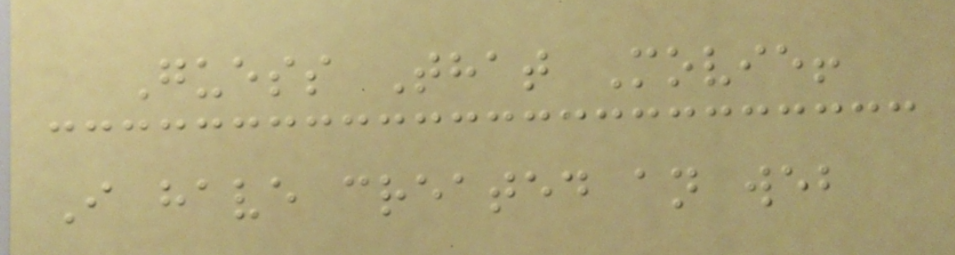Guess That Movie!
I have created an web
